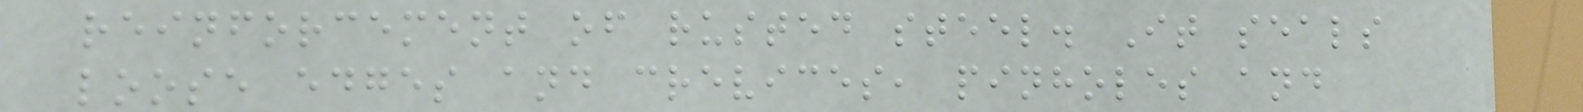reinforcement of rusted steel. It seals
loose edges and crevices, pinholes and
